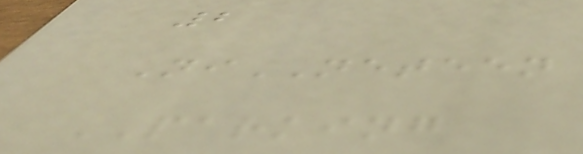2
NiNETEEN
PARKING
